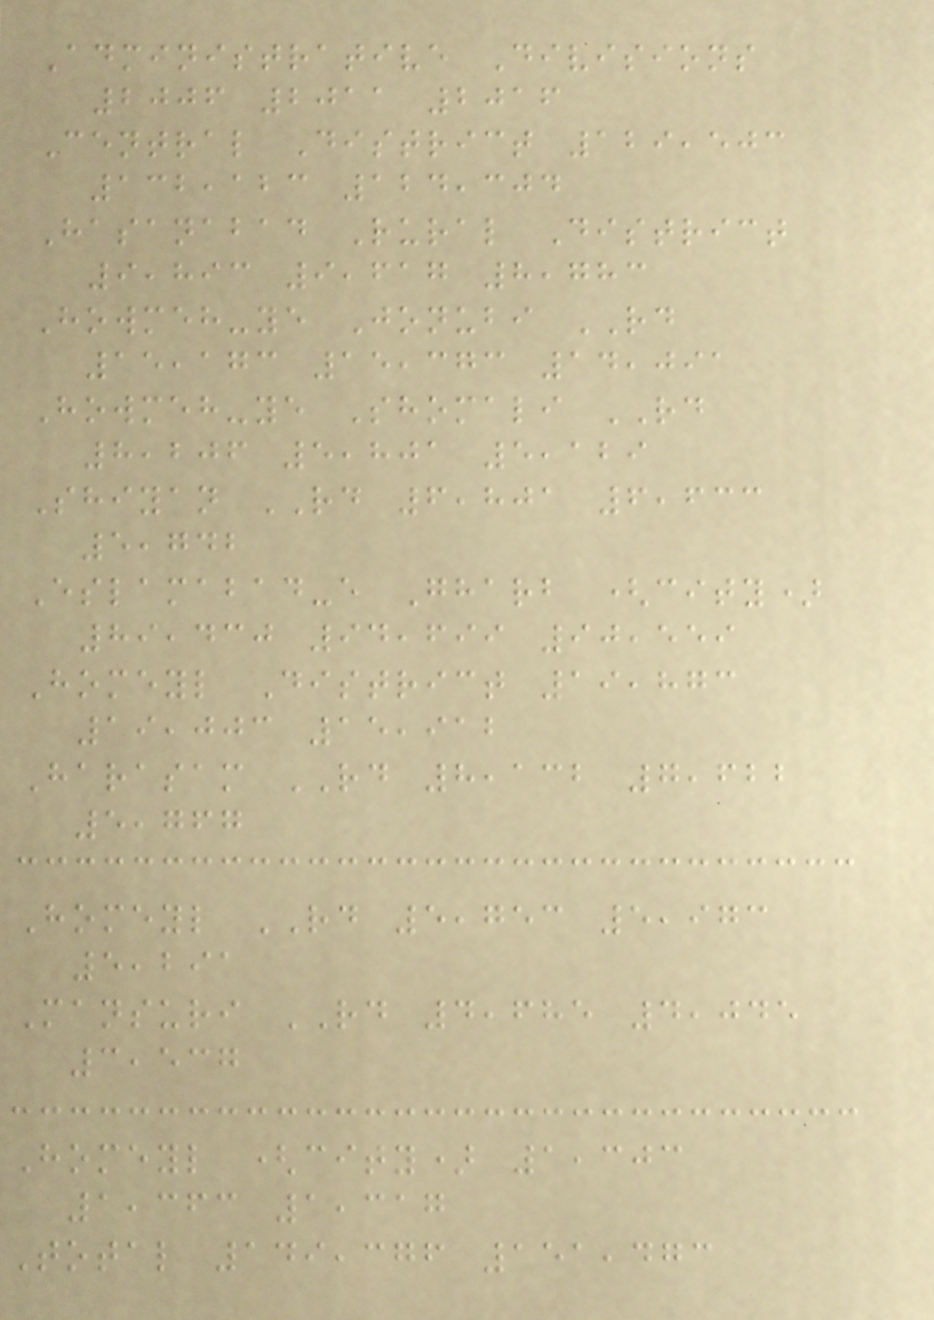Administrative Divisions
2006 2011 2016
Central District 129,503
132,123 124,304
Hasanabad Rural District
9,893 9,617 8,783
Howmeh-ye Jonubi RD
15,173 15,373 14,091
Howmeh-ye Shomali RD
8,206 5,801 5,129
Shiyan RD 6,801 6,633
5,742
Eslamabad-e Gharb (city)
89,430 94,699 90,559
Homeyl District 19,873
19,003 15,912
Harasam RD 8,132 7,622
5,767
Homeyl RD 5,753 5,973
5,291
Mansuri RD 4,685 4,045
3,537
Homeyl (city) 1,303
1,363 1,317
Total 149,376 151,473
